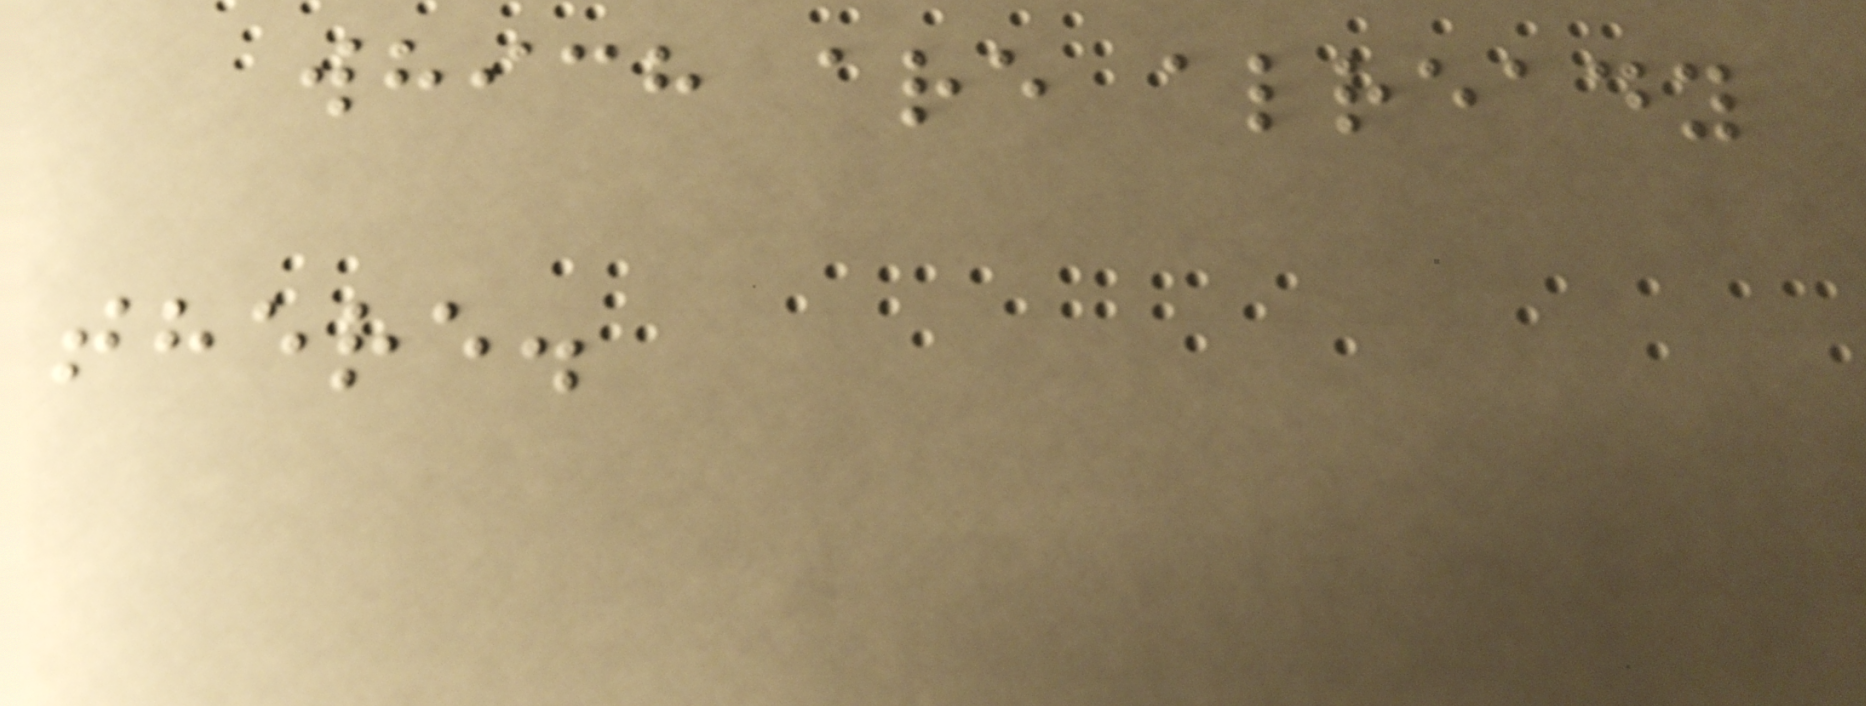which are already
there.
